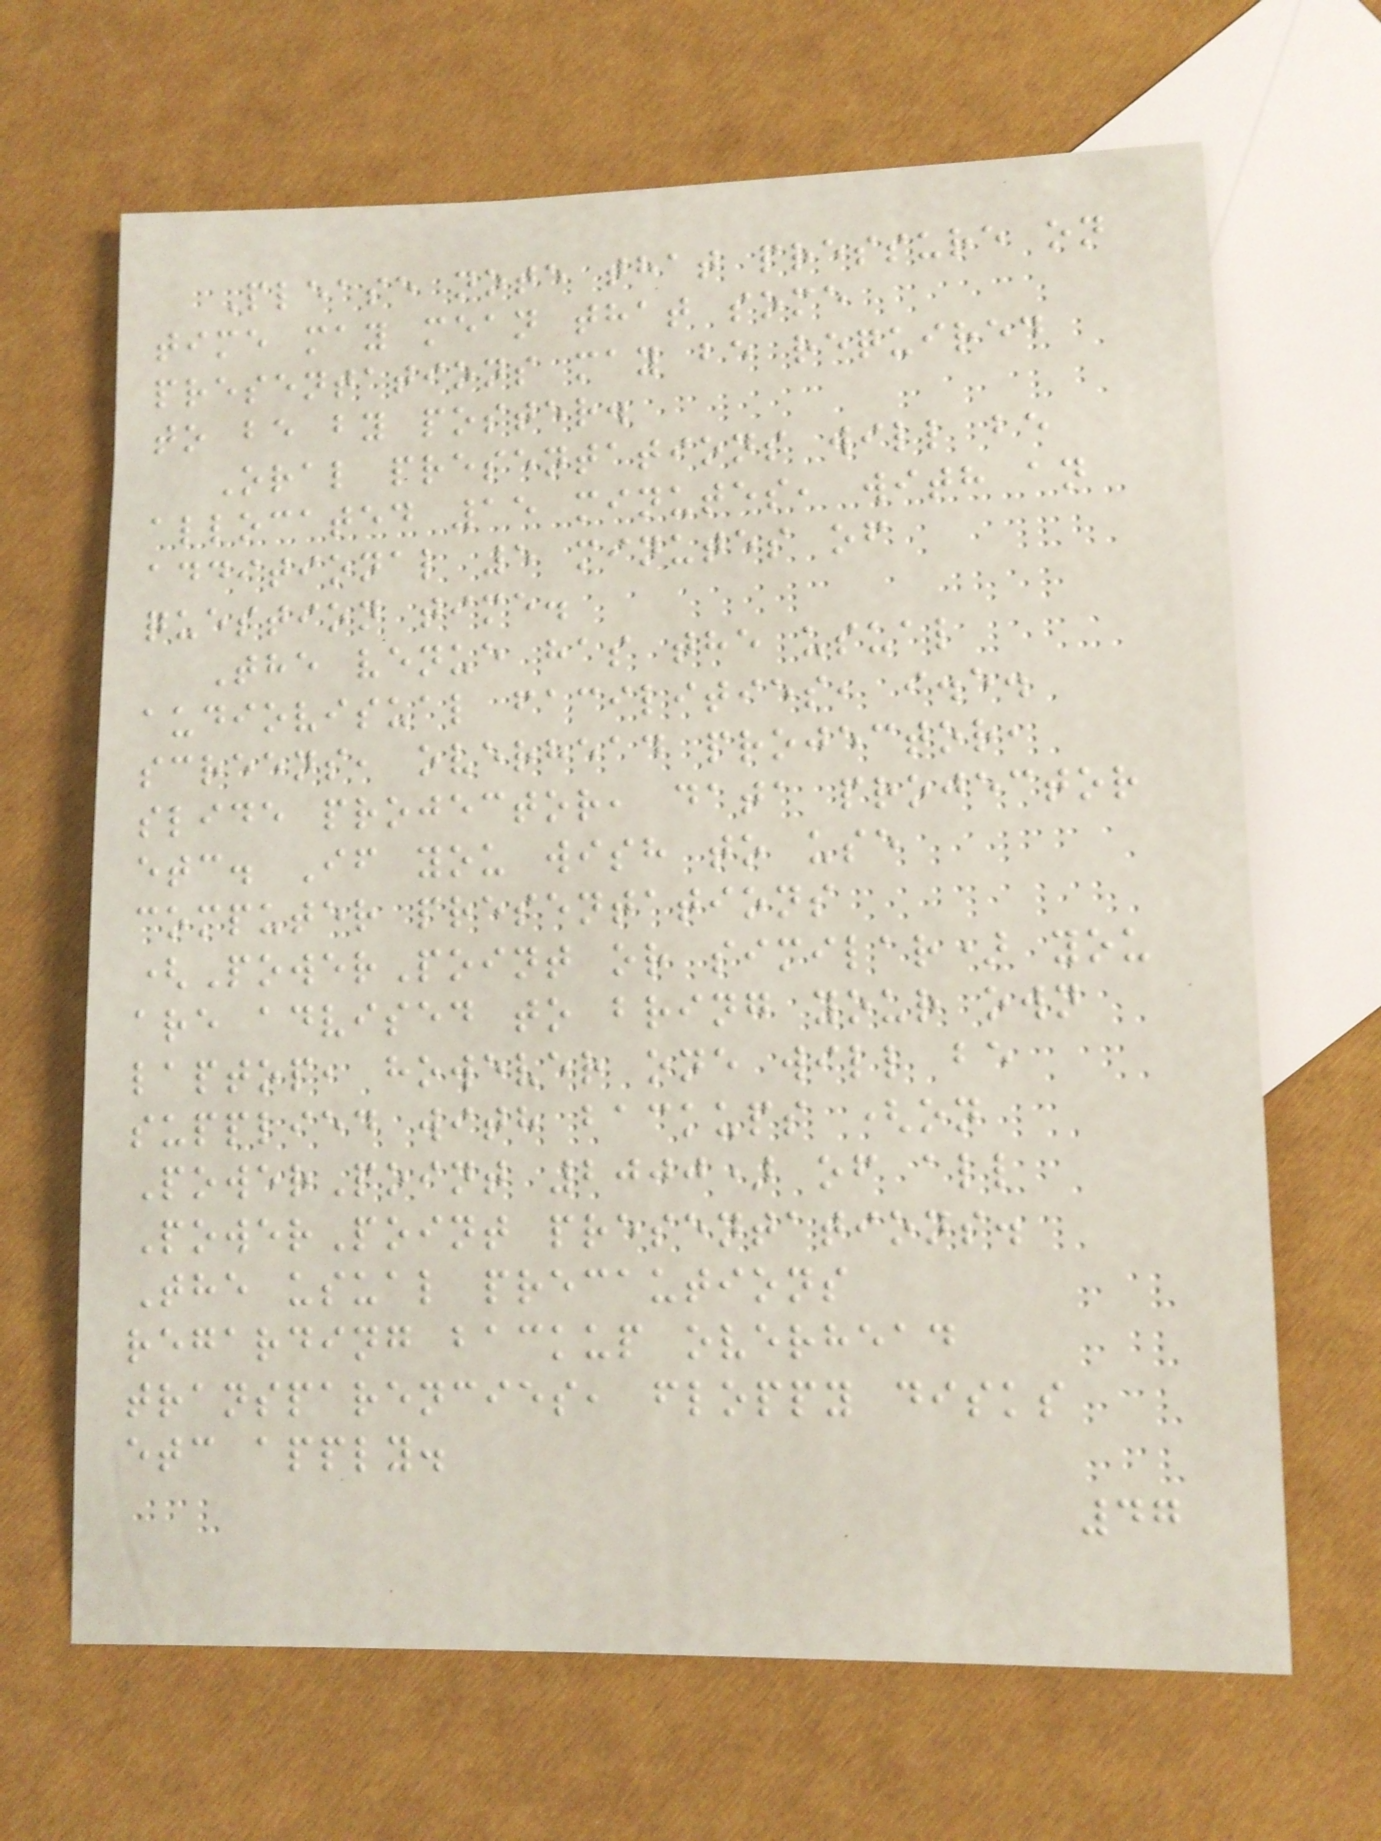Please note that pressure on
time may mean that some
presentations may be required
to be by poster.
Oral presentations will be
allocated 15 minutes, with an
additional 5 minutes of
question time.
The venue has the usual
audiovisual facilities, i.e.
screens, overhead projector,
slide projector, data projector
etc. If you wish to use
computer presentations
(PowerPoint or similar) you
are advised to bring your own
laptop, however one will be
supplied with backups (on
PowerPoint 2000) of all
PowerPoint presentations.
The usual precautions
regarding backup overhead
transparencies, floppy disks
etc apply.
47
